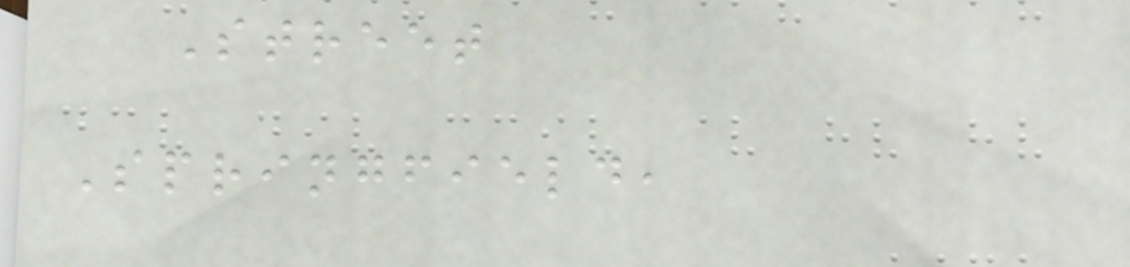Street
Springfield,
